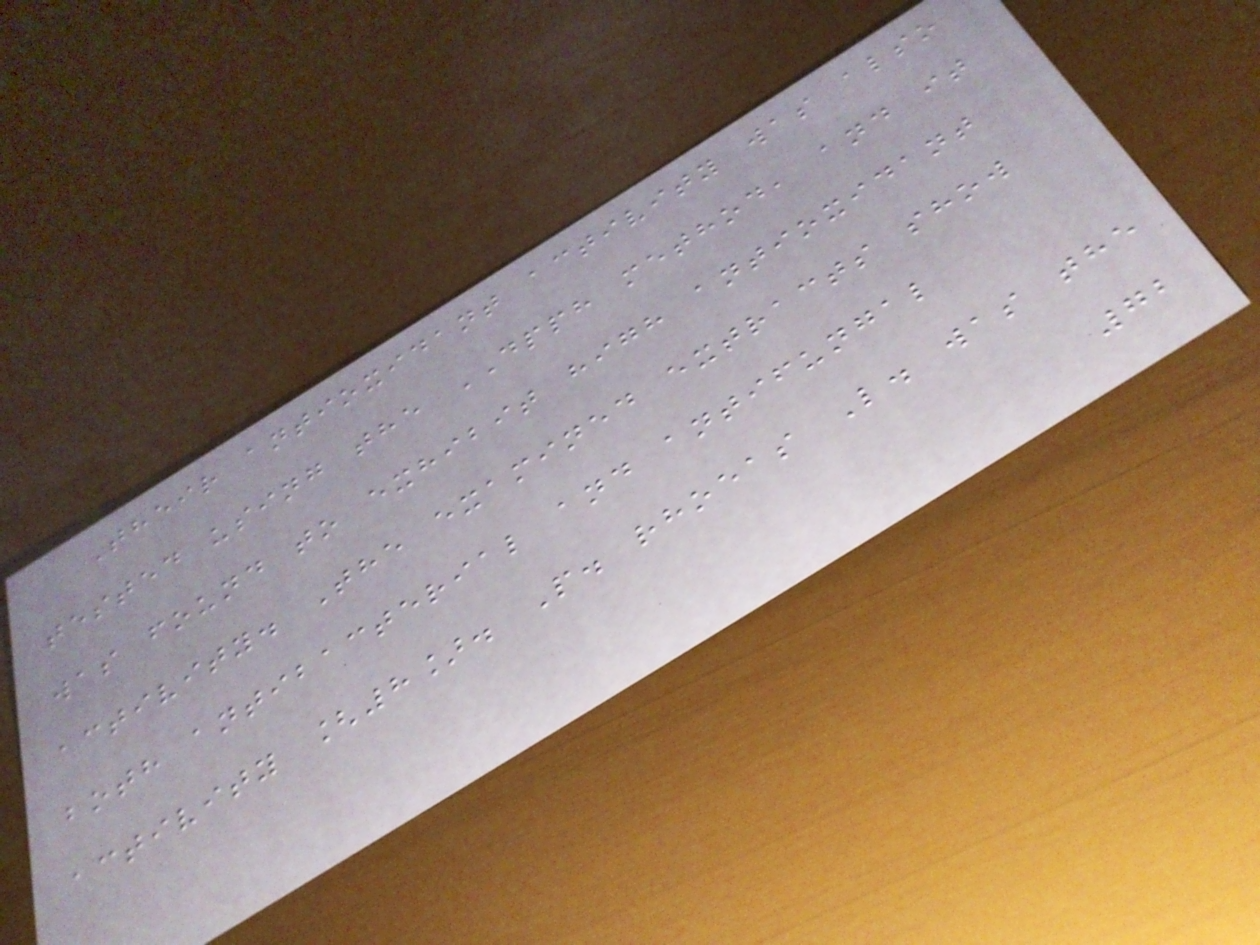Their antioxidant activity was also
tested using the DPPH method, and it
was found to exhibit high antioxidant
activity. The examined extracts show
both antibacterial and antifungal
activity [8]. P. rhoeas L. was the
72
